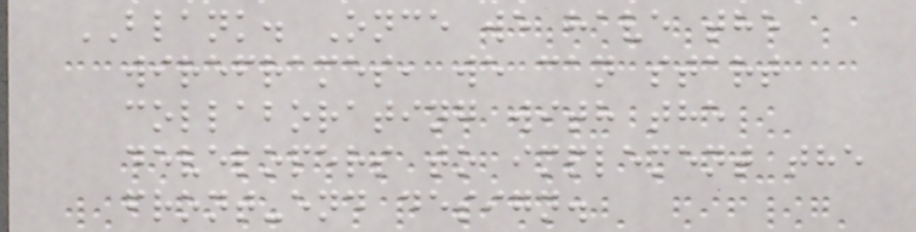BLANK. Once we have the
wireframes, we can start
collaborating with the
developers to implement the
front-end design.
